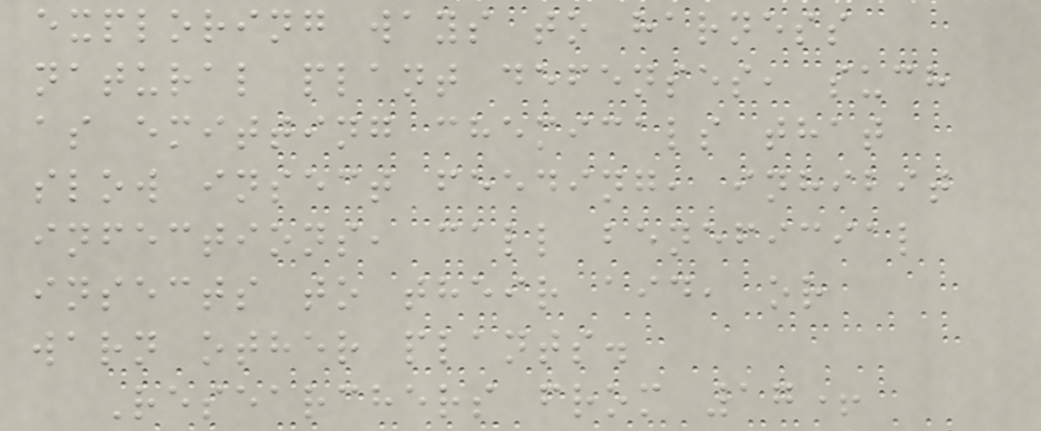exploring ways to harness
natural plant defenses, such
as emitting chemicals that
slow insect feeding, inhibit
infections, call beneficial
insects to their aid, or
warn other plants.
Researchers from 17+
